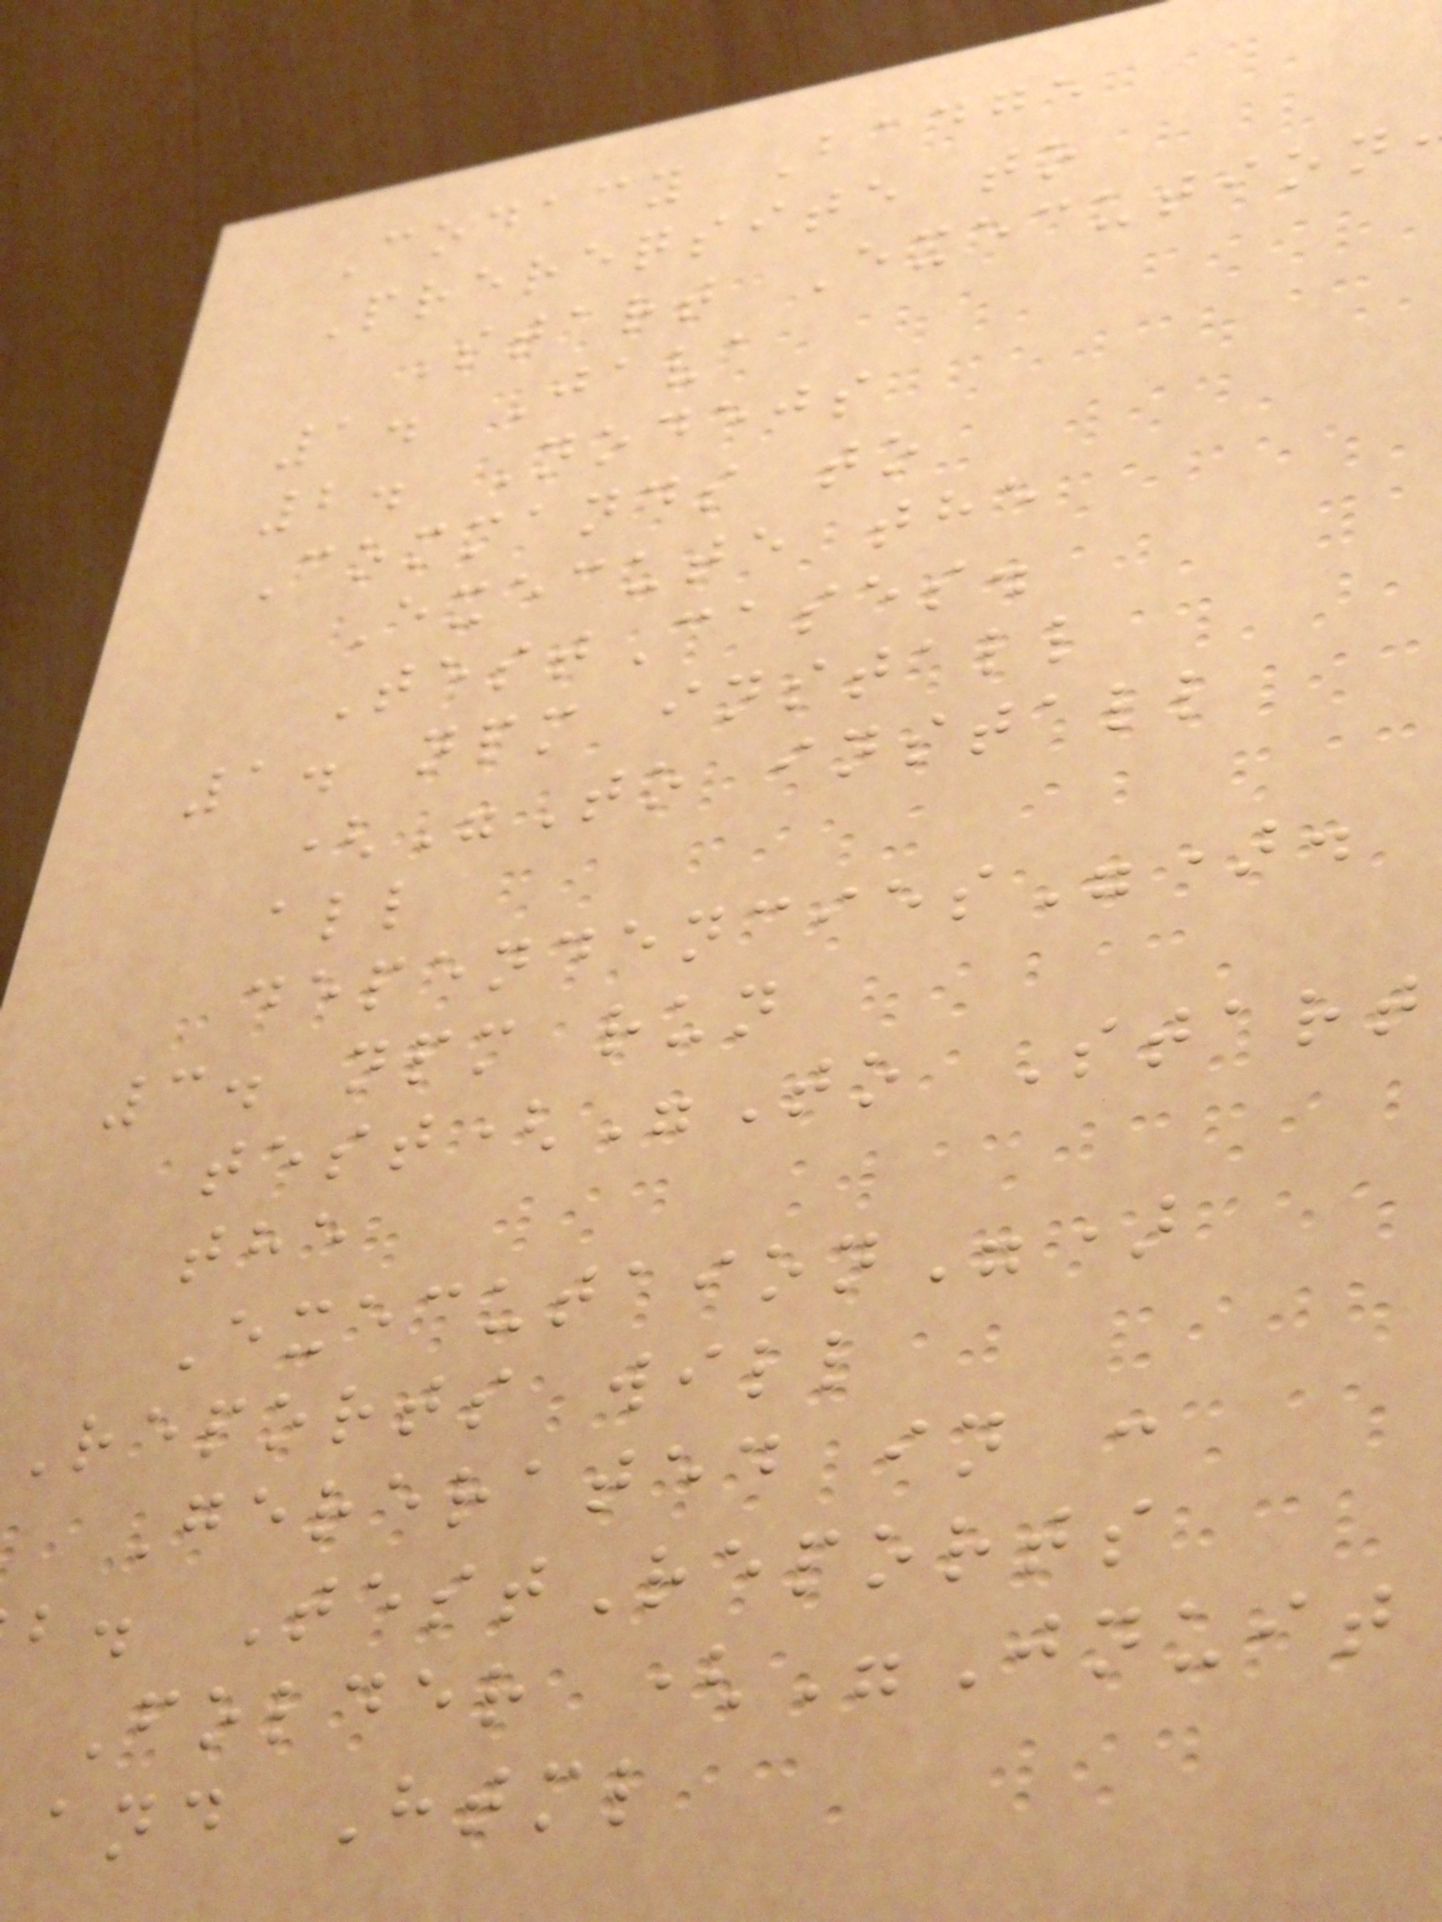Codacy Badge
Prereqsite to
Start Execution
1. Java
2. Nodejs
Commands to
Execute the
TestCases.
1. npm install
("To install
all
dependencies").
3. npm run
test("To Start
the
Executaion")
Reports will
Gererated in :
b. TestReports
Folder ("Jnuit
and Html
